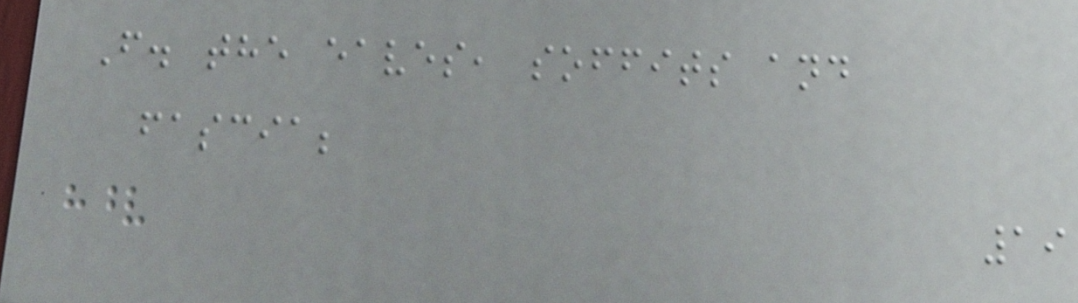F. the eaves, soffits and
fascia;
19
